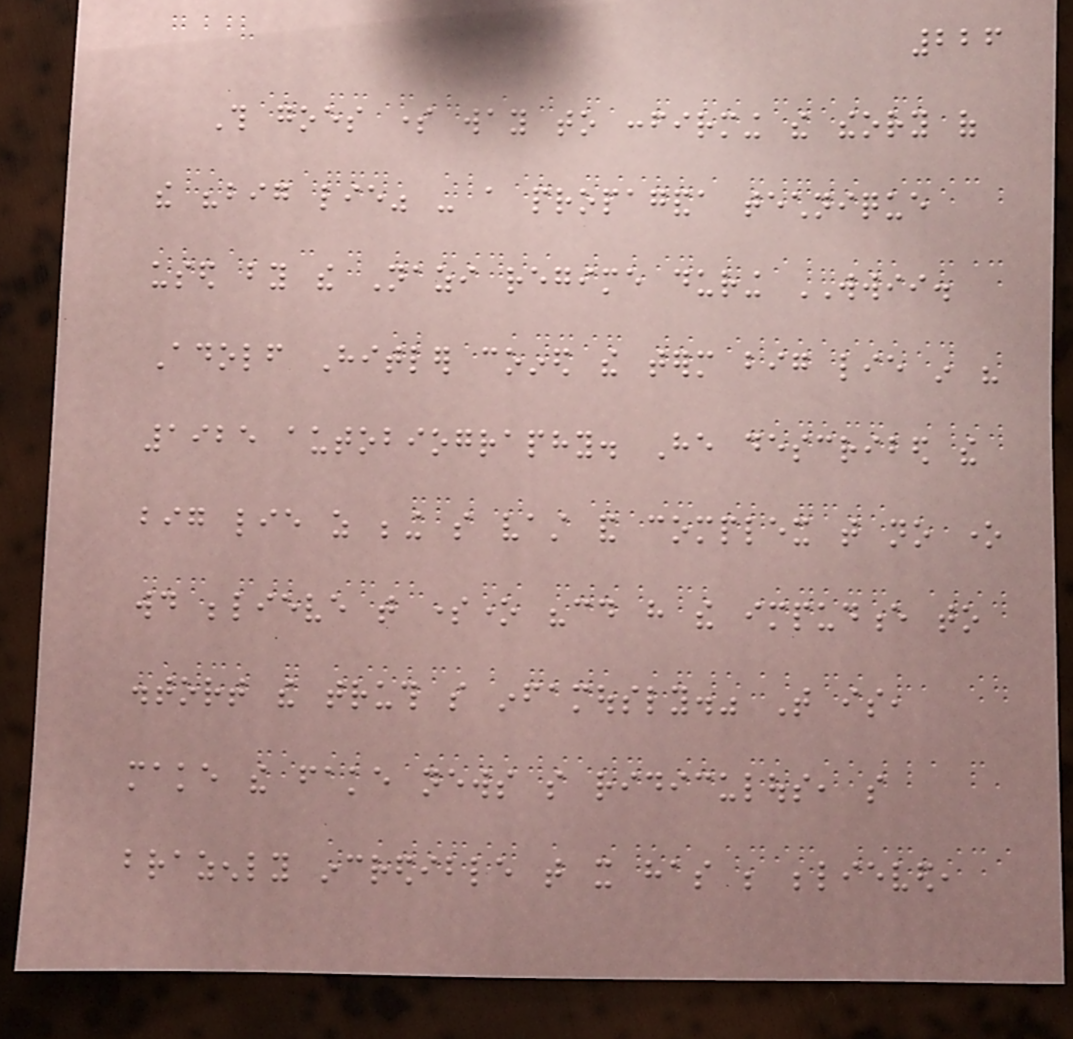226
This goes some way to confirming the theory of
the "big lie" - a propaganda technique
used by the Nazi regime during WWII.
Adolf Hitler coined the term big lie in his
1925 autobiography. He described the
big lie as being so vast and complex that no one
would believe that someone "could have the impudence to
distort the truth so infamously." That is,
make the fake news so ridiculous, so
brazenly incredible that it has be believed,
